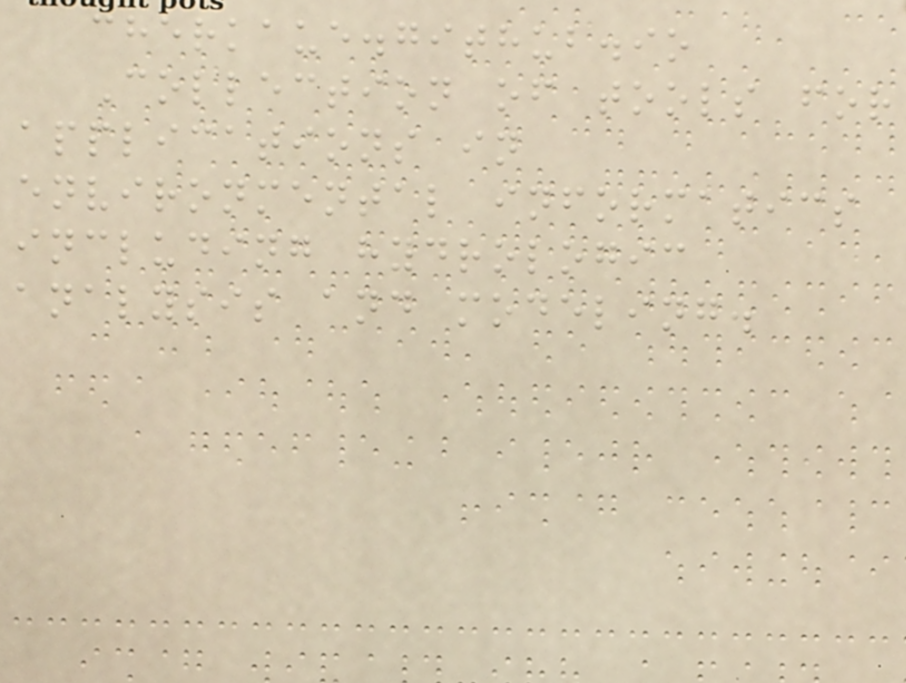cherkaue.github.io
Collection of tools for
applications in
environmental informatics
including hydrologic
analysis and modeling.
